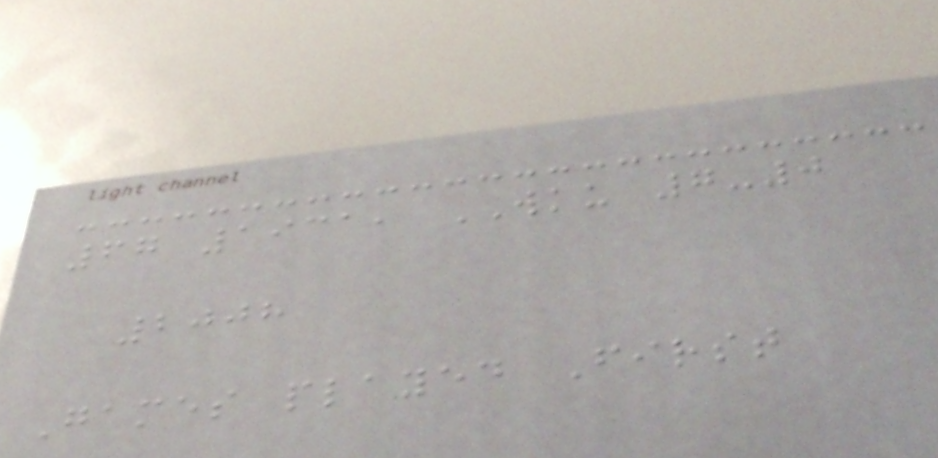67 1931, WKU 7-0
2008
Games played First
